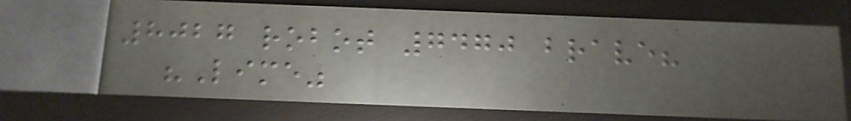8027 robot 7470 brave?
"Lime"
